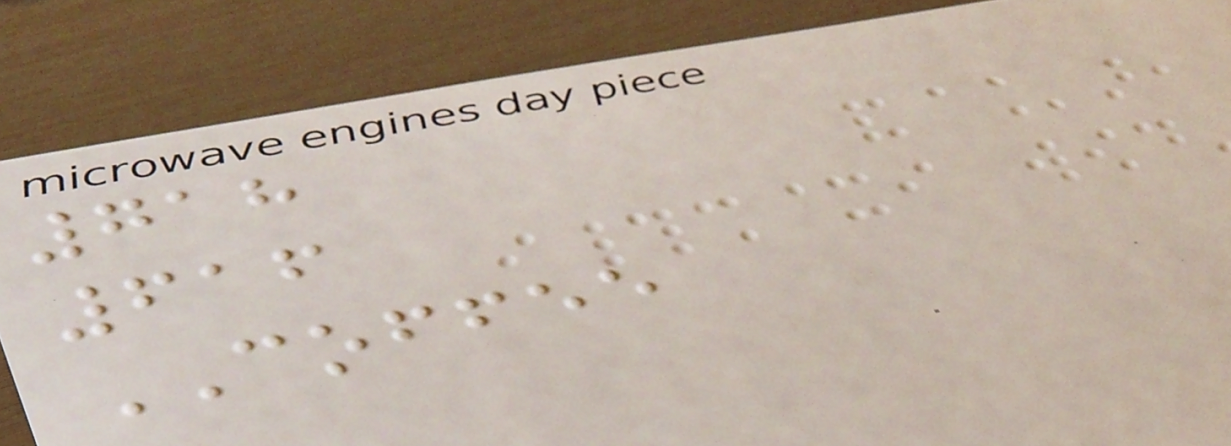718
616
COFFEE
